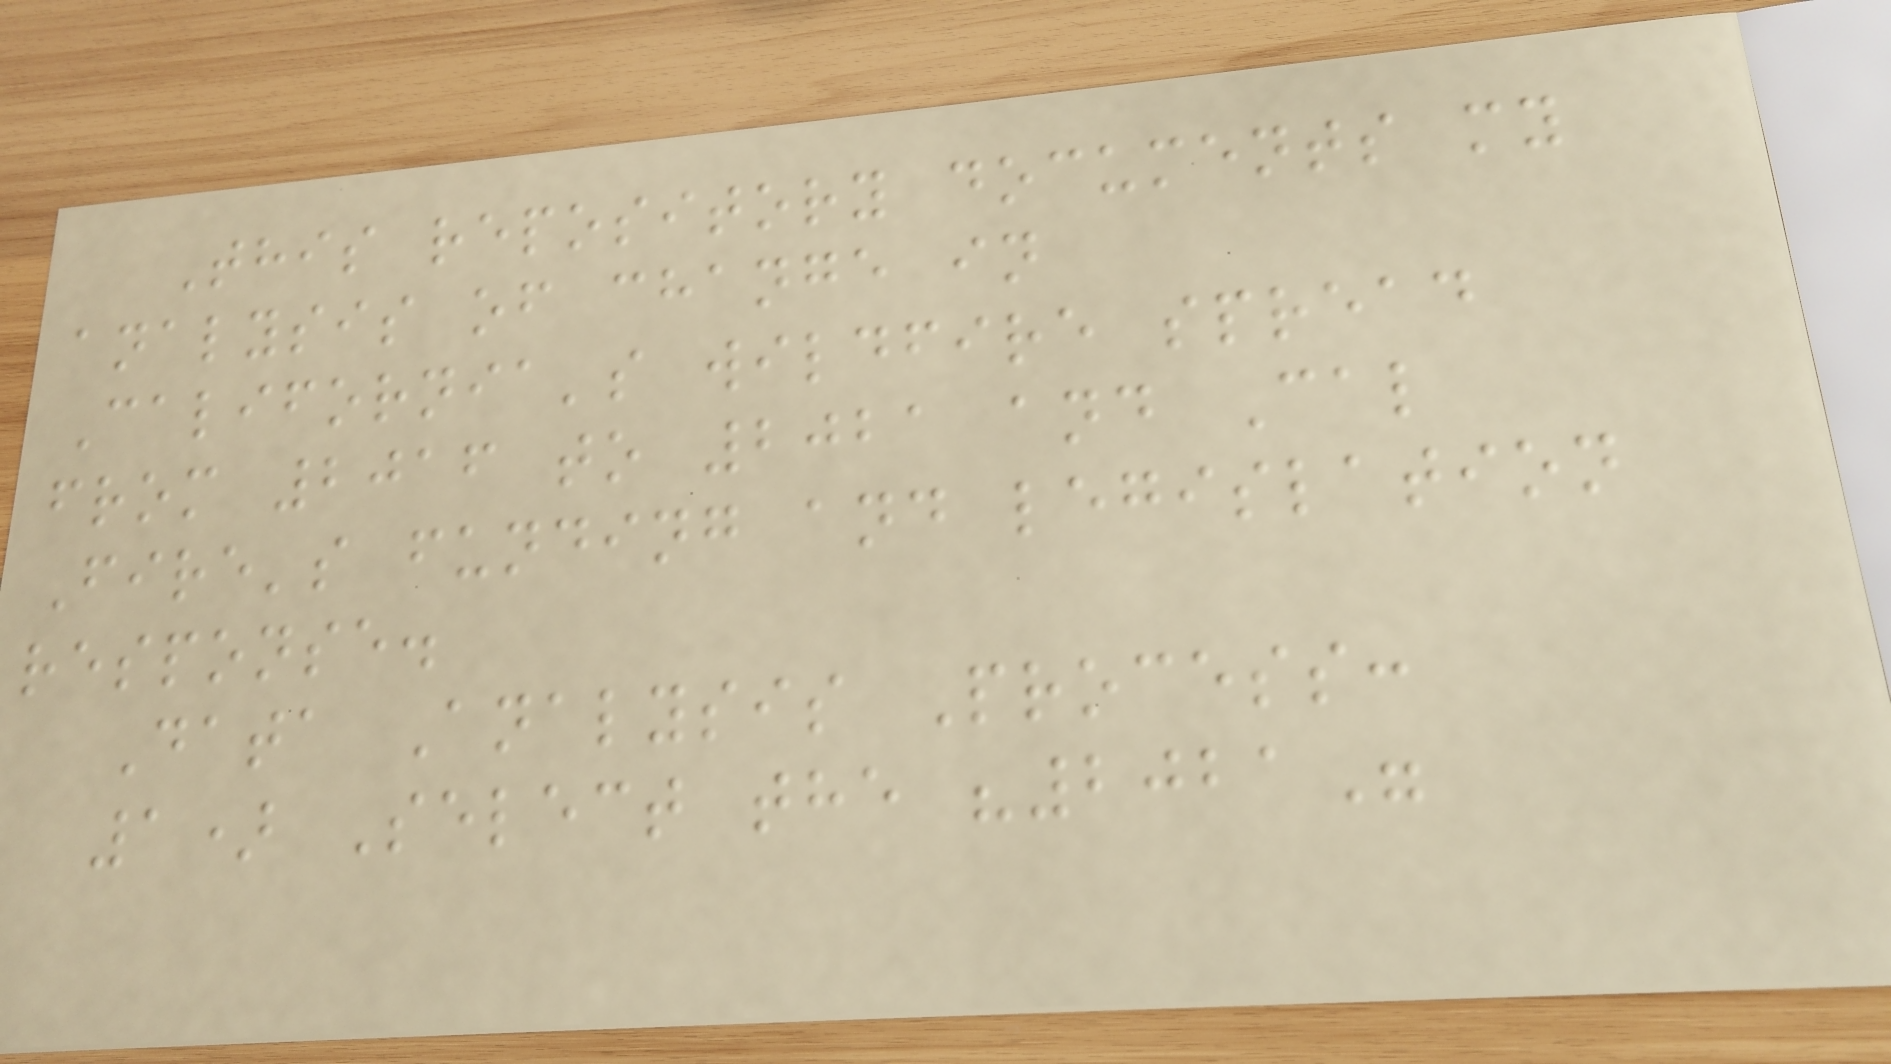This repository documents my
analysis of change in
California's wildfire spread
from 2016 to 2021 and Cal
Fire's funding and legislation
response.
Data Analysis Process:
1) Select the "2021"
